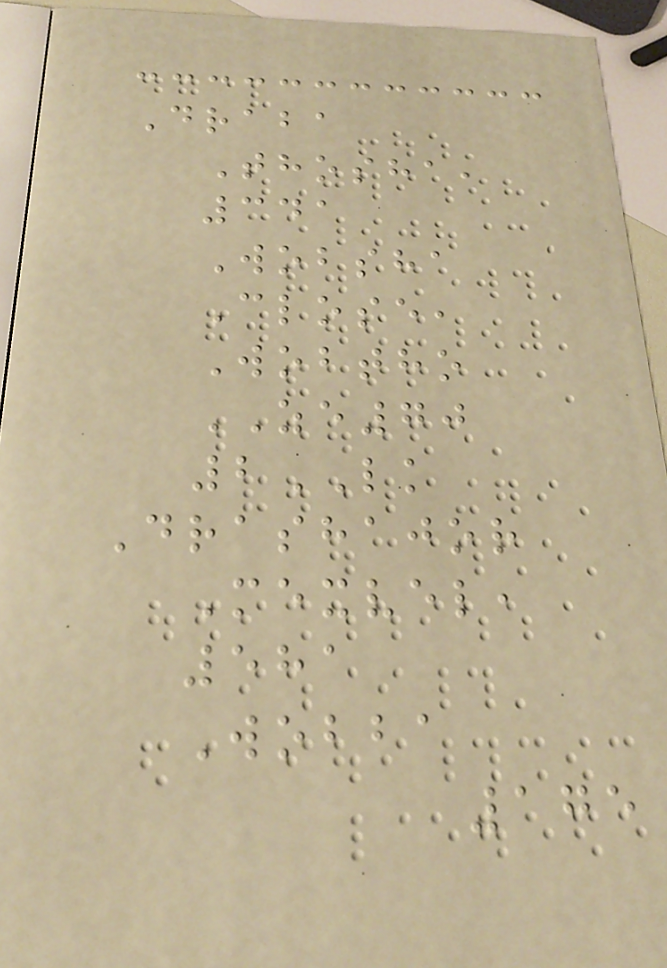Draba
Thosha,
341
Wobsha
Close,
Wobtho
ZE70
2LK
Drashajor
Mexvel,
581
Wobba
175
